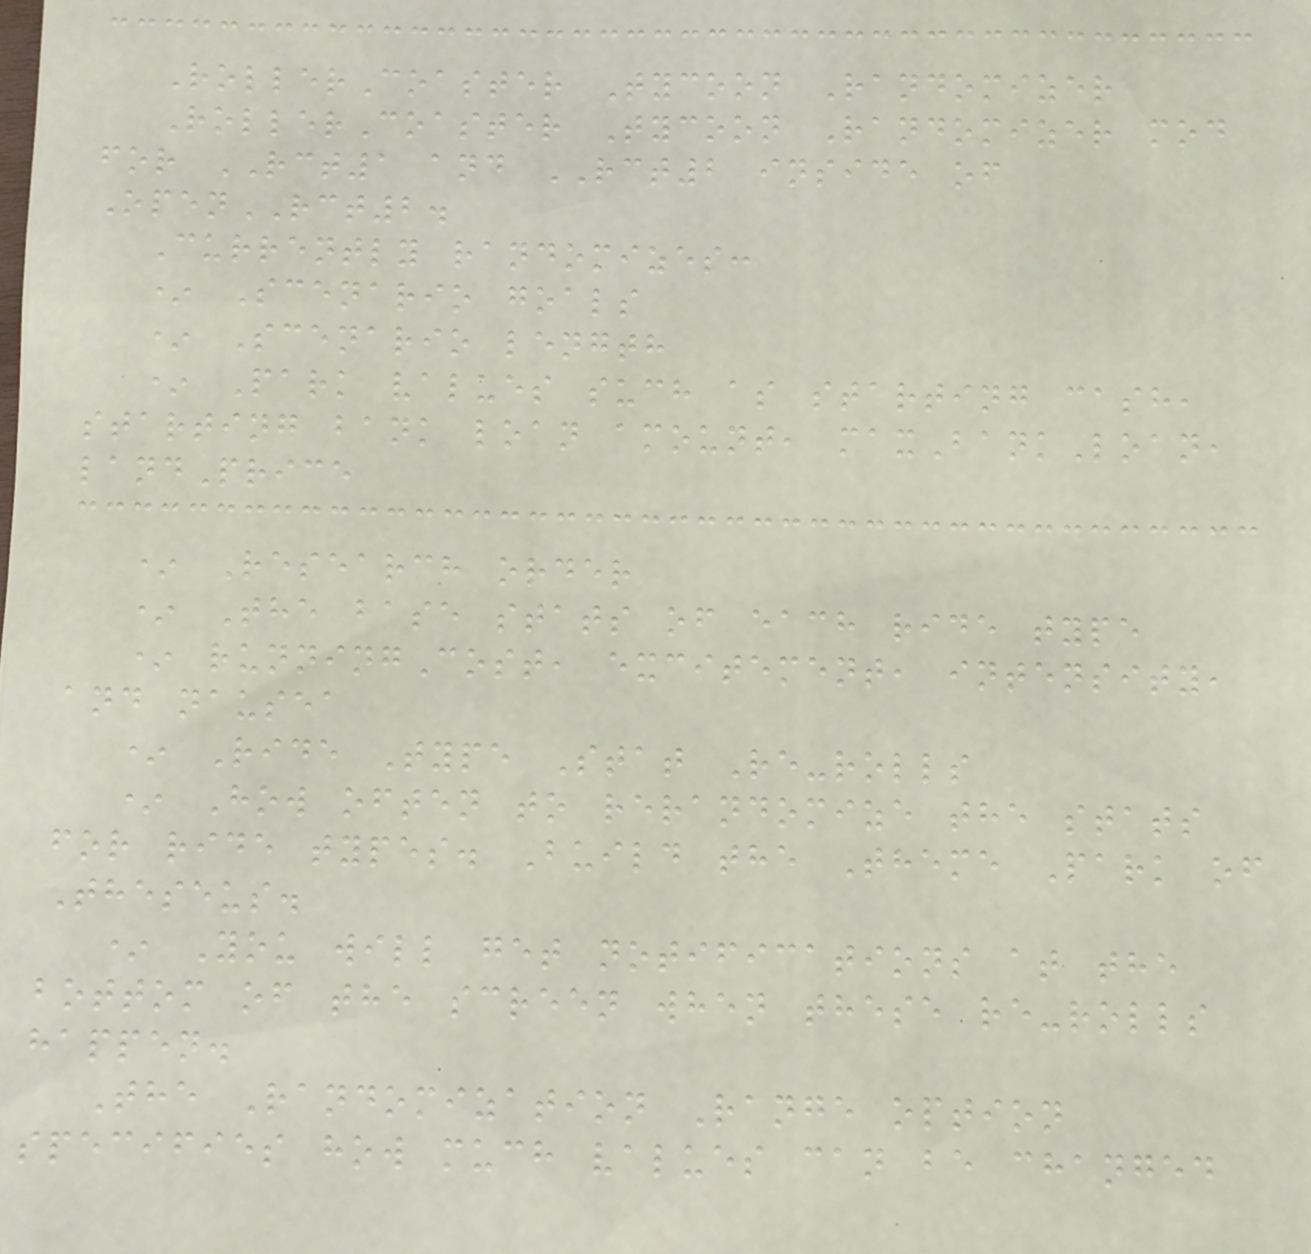RollerCoaster Tycoon Randomizer
RollerCoaster Tycoon Randomizer mod
for RCT1 and RCT2 inside of
OpenRCT2.
Currently randomizes:
* Scenario goals
* Scenario length
* Park values such as starting cash,
starting bank loan amount, maxBankLoan,
landPrice
* Research order
* The base stats of each ride type
* runningCost, excitement, intensity,
and nausea
* Ride Type Stat Re-rolls
* How often to rerandomize the stats
for ride types. Build the Theme Park of
Theseus.
* You will get notifications at the
bottom of the screen when these re-rolls
happen.
The Randomization Range option
specifies how much values can be changed
